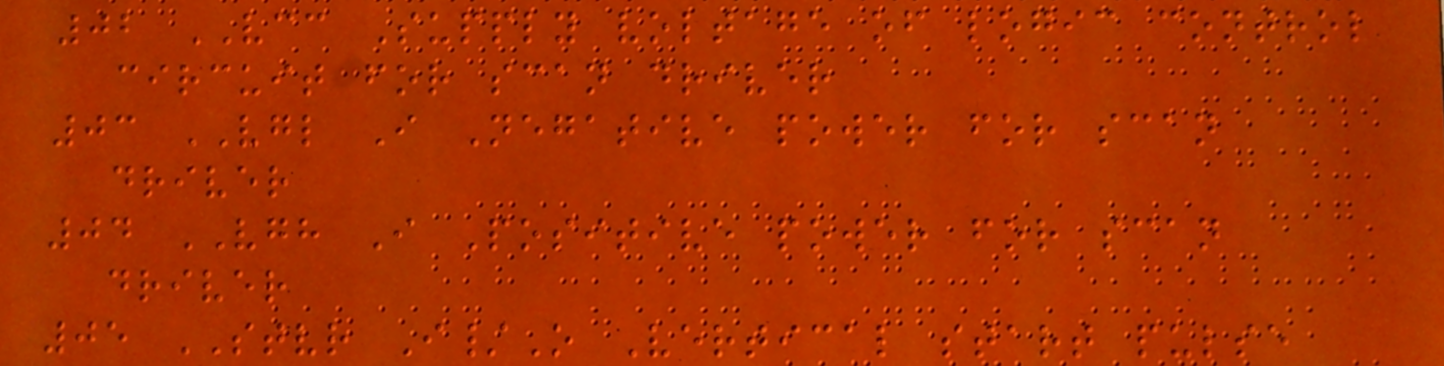02 VCC Supply voltage of logic control
circuit for scan driver
03 VGL I Negative power for scan
driver
04 VGH I Positive power for scan
driver
05 STVR I/O Vertical start pulse
